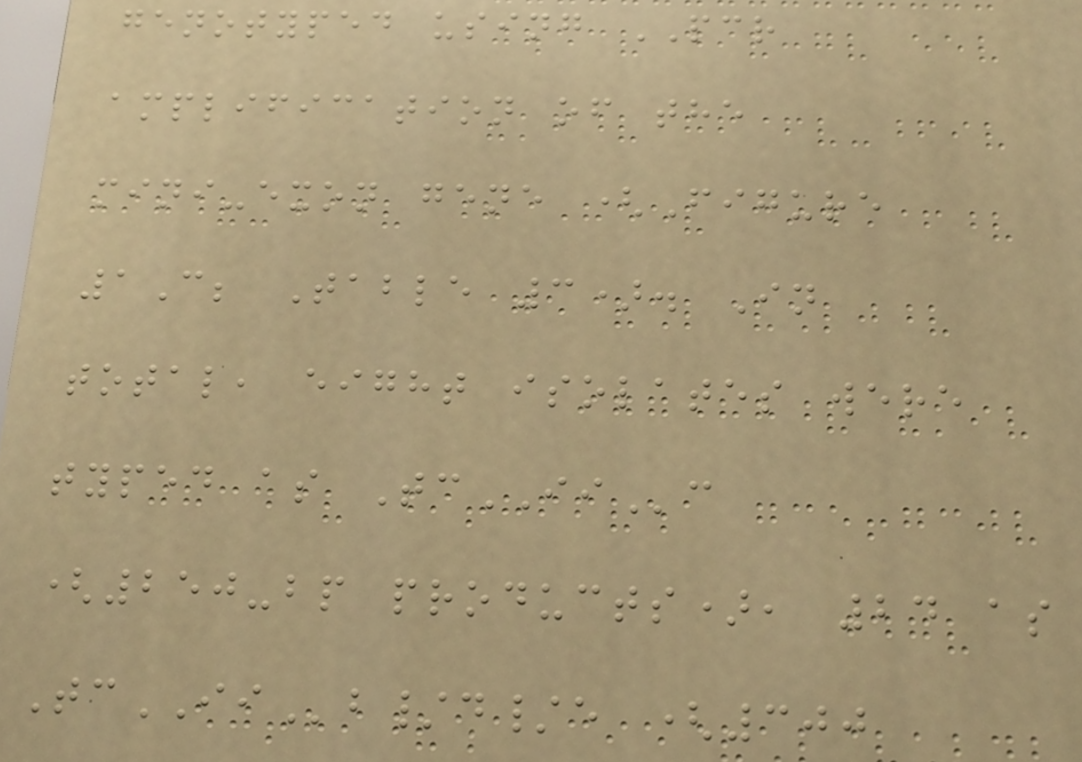genotyped using PCR
amplification of the
mini-exon gene (Figure
1C; Table 3). In
total, eight isolates were
typed as TcIIc
(250-bp products), 24 as
TcIIb/d/e (300
